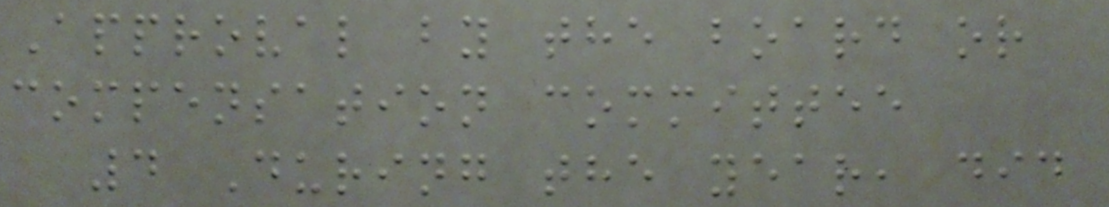Approval by the board or
compensation committee
4 During the year, did
